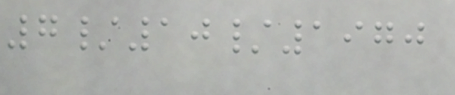7/10/1970
